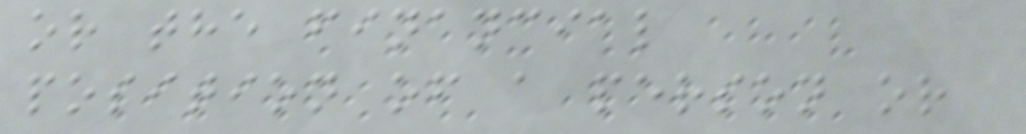or the financial
position of a person or
